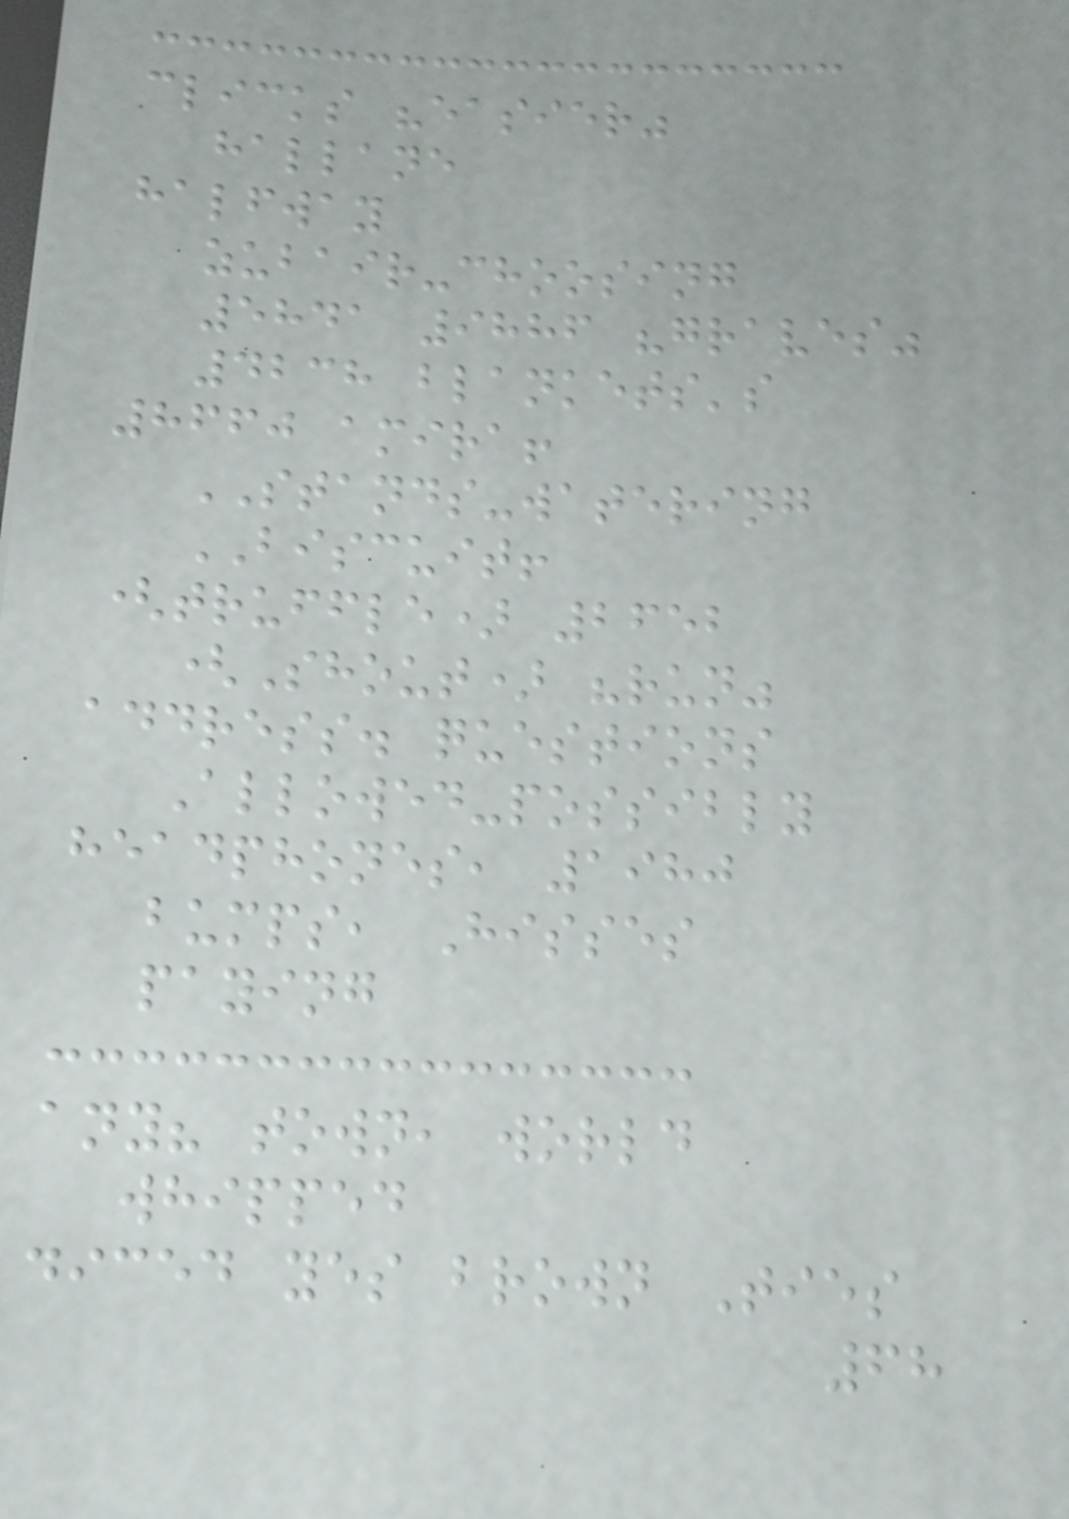clicks "easier"
hallane
halfway
zubair-choosing
5841 9886 "graves"
4238 blankets's
8660 amira!
STANDS-watering
BISCUIT!
(truffle) 2652
(Shout) "run"
address. questions
Allowed-possibly
headphones, 1980
bumps, Hisses
paying
any? town, world
whipped
diced yes brown Ties
68
